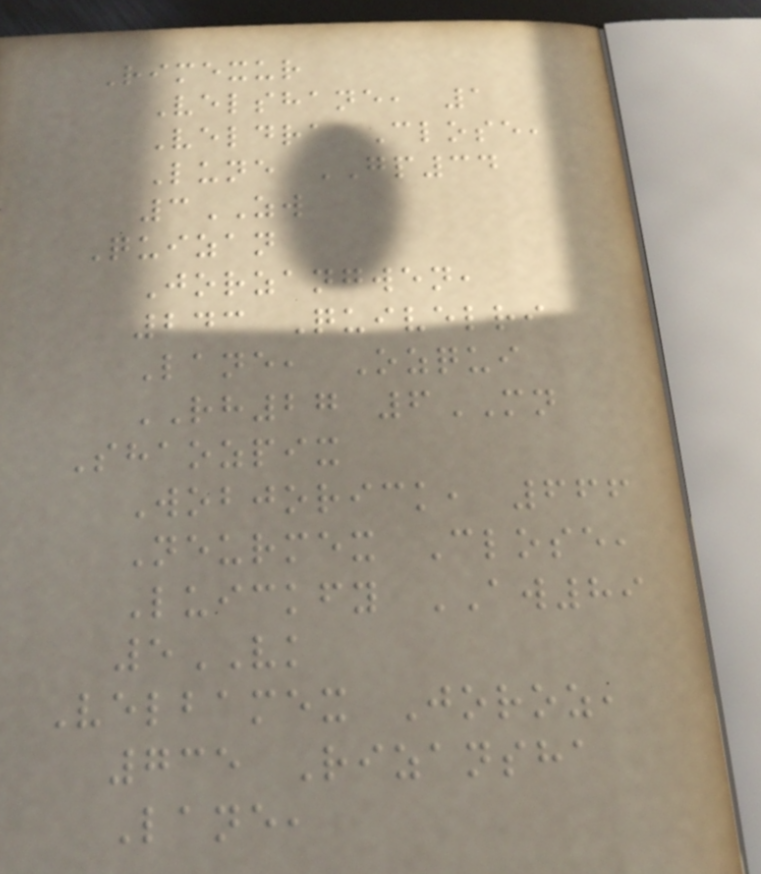Rimexur
Velshane, 1
Veldra Close,
Lune GP34
3ZW
Quizan
Jorzangwen,
243 Quivelri
Lane, Ozqui
RH27 6MN
Shaozpix
Wobjorick, 666
Neurmex Close,
Luickfy AW89
5VK
Velbamex Joroz,
735 Rizansha
Lane,
